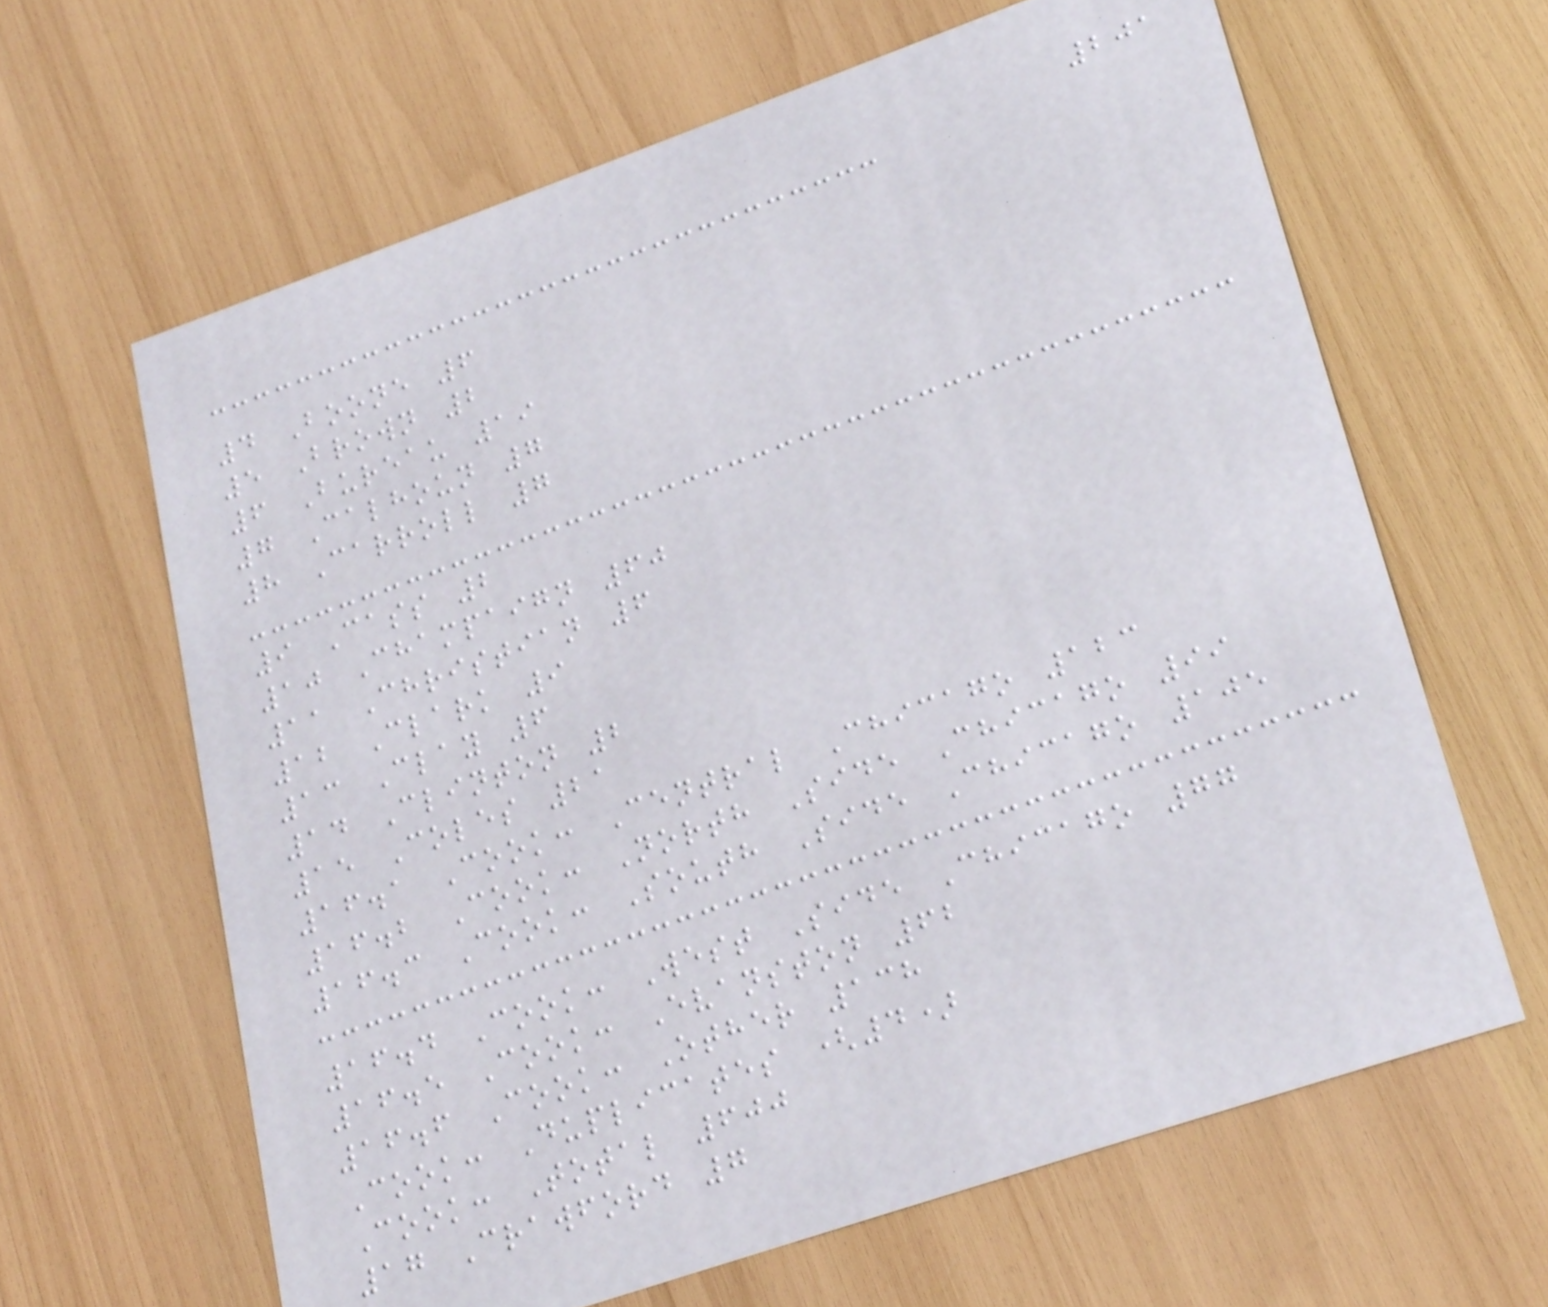201
4 Boone 6
5 Brown 2
6 Bureau 19
7 Calhoun 7
8 Carroll 7
9 Cass 2
10 Champaign 60
11 Christian 6
12 Clark 9
13 Clay 6
14 Clinton 2
15 Coles 21
16.1 Cook: Central Chicago 123
16.2 Cook: North Side Chicago 99
16.3 Cook: South Side Chicago 105
16.4 Cook: West Side Chicago 77
16.5 Cook: Evanston 62
16.6 Cook: Other 138
Cook: Duplicates (4)
Cook: Total 600
17 Crawford 7
